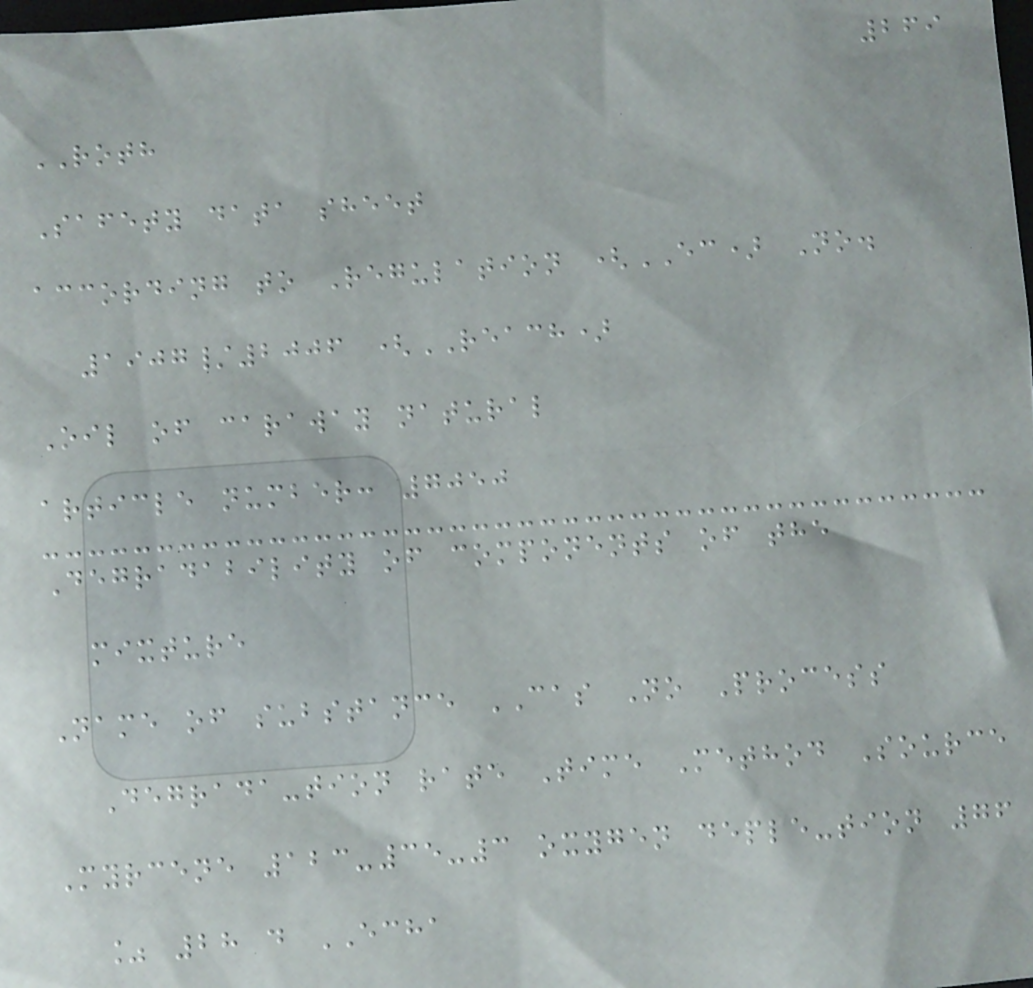269
ROTH
Safety data sheet
according to Regulation (EC) No.
1907/2006 (REACH)
Oil of caraway natural
article number: 7050
Degradability of components of the
mixture
Name of substance CAS No Process
Degrada-tion rate Time Method Source
Myrcene 123-35-3 oxygen deple-tion 76
% 28 d ECHA
